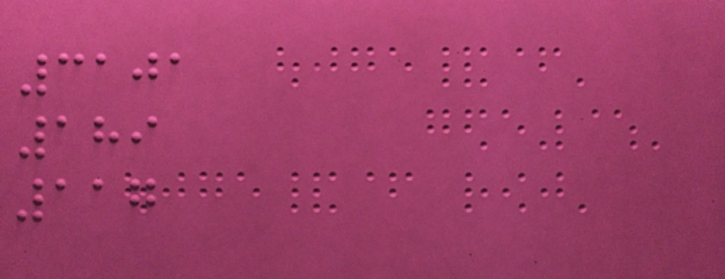3101
189
117
